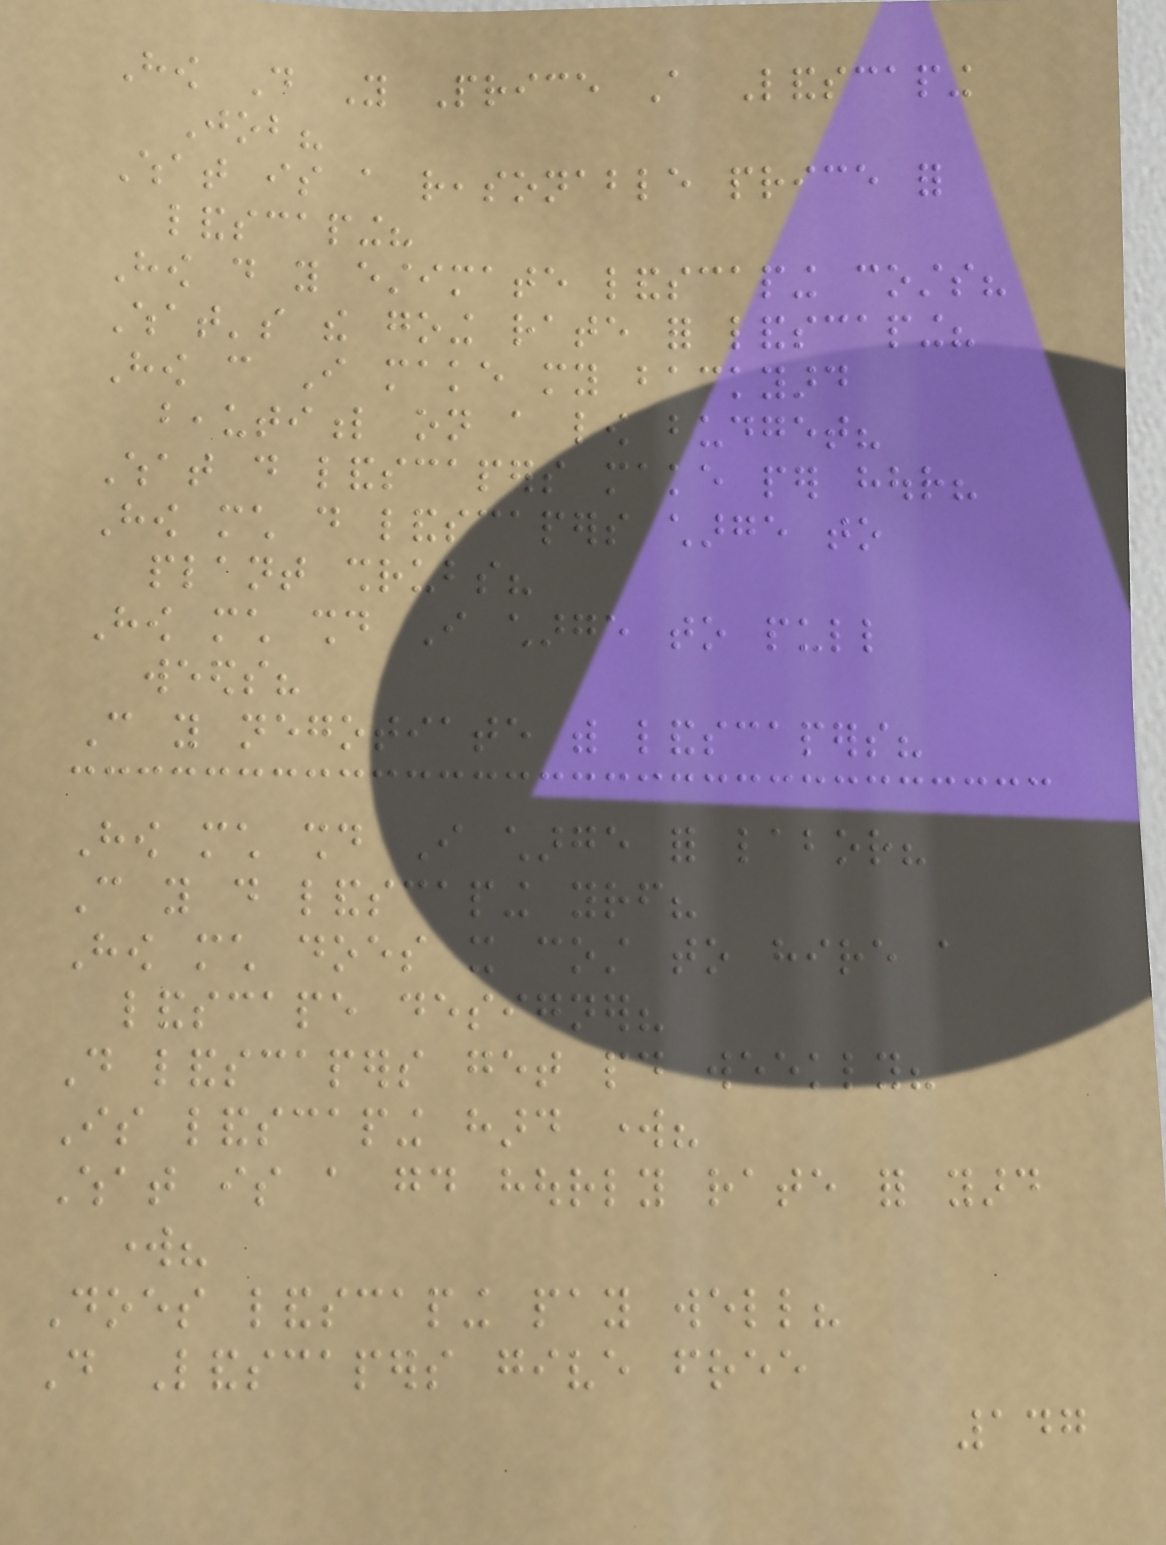How Do You Price A Landscaping
Job?
What is a reasonable price for
landscaping?
How do you estimate landscaping costs?
What's the going rate for landscaping?
How can I make my backyard
beautiful on a low budget?
What do landscapers make per hour?
How much do landscapers charge to
plant shrubs?
How much should I charge to pull
weeds?
Can you negotiate with landscapers?
How much should I charge for labor?
Can you do landscaping yourself?
How much does it cost to hire a
landscape designer?
Do landscapers get paid weekly?
Is landscaping hard work?
What is a good hourly rate for yard
work?
Does landscaping pay well?
Do Landscapers give free
147
